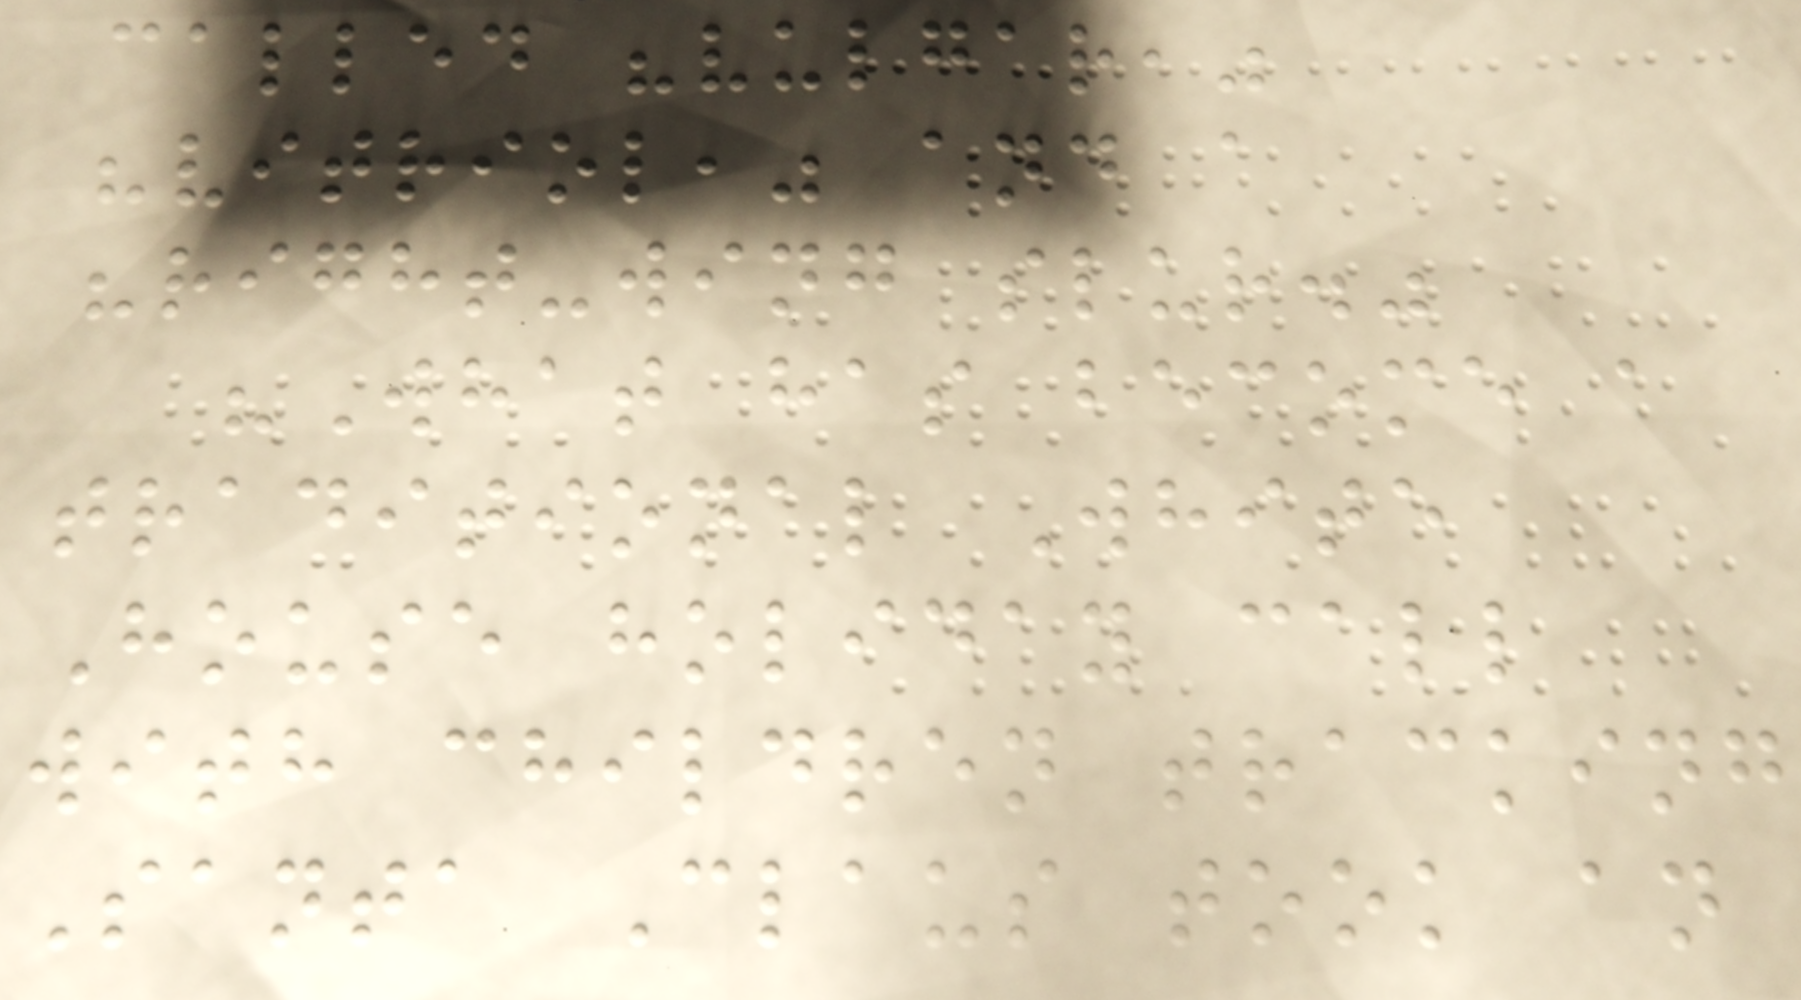called "vulgar,"
"vitriol," and a
"right-wing slur."
"What has become a
traditional White
House holiday call
with children tracking
Santa Claus took an
